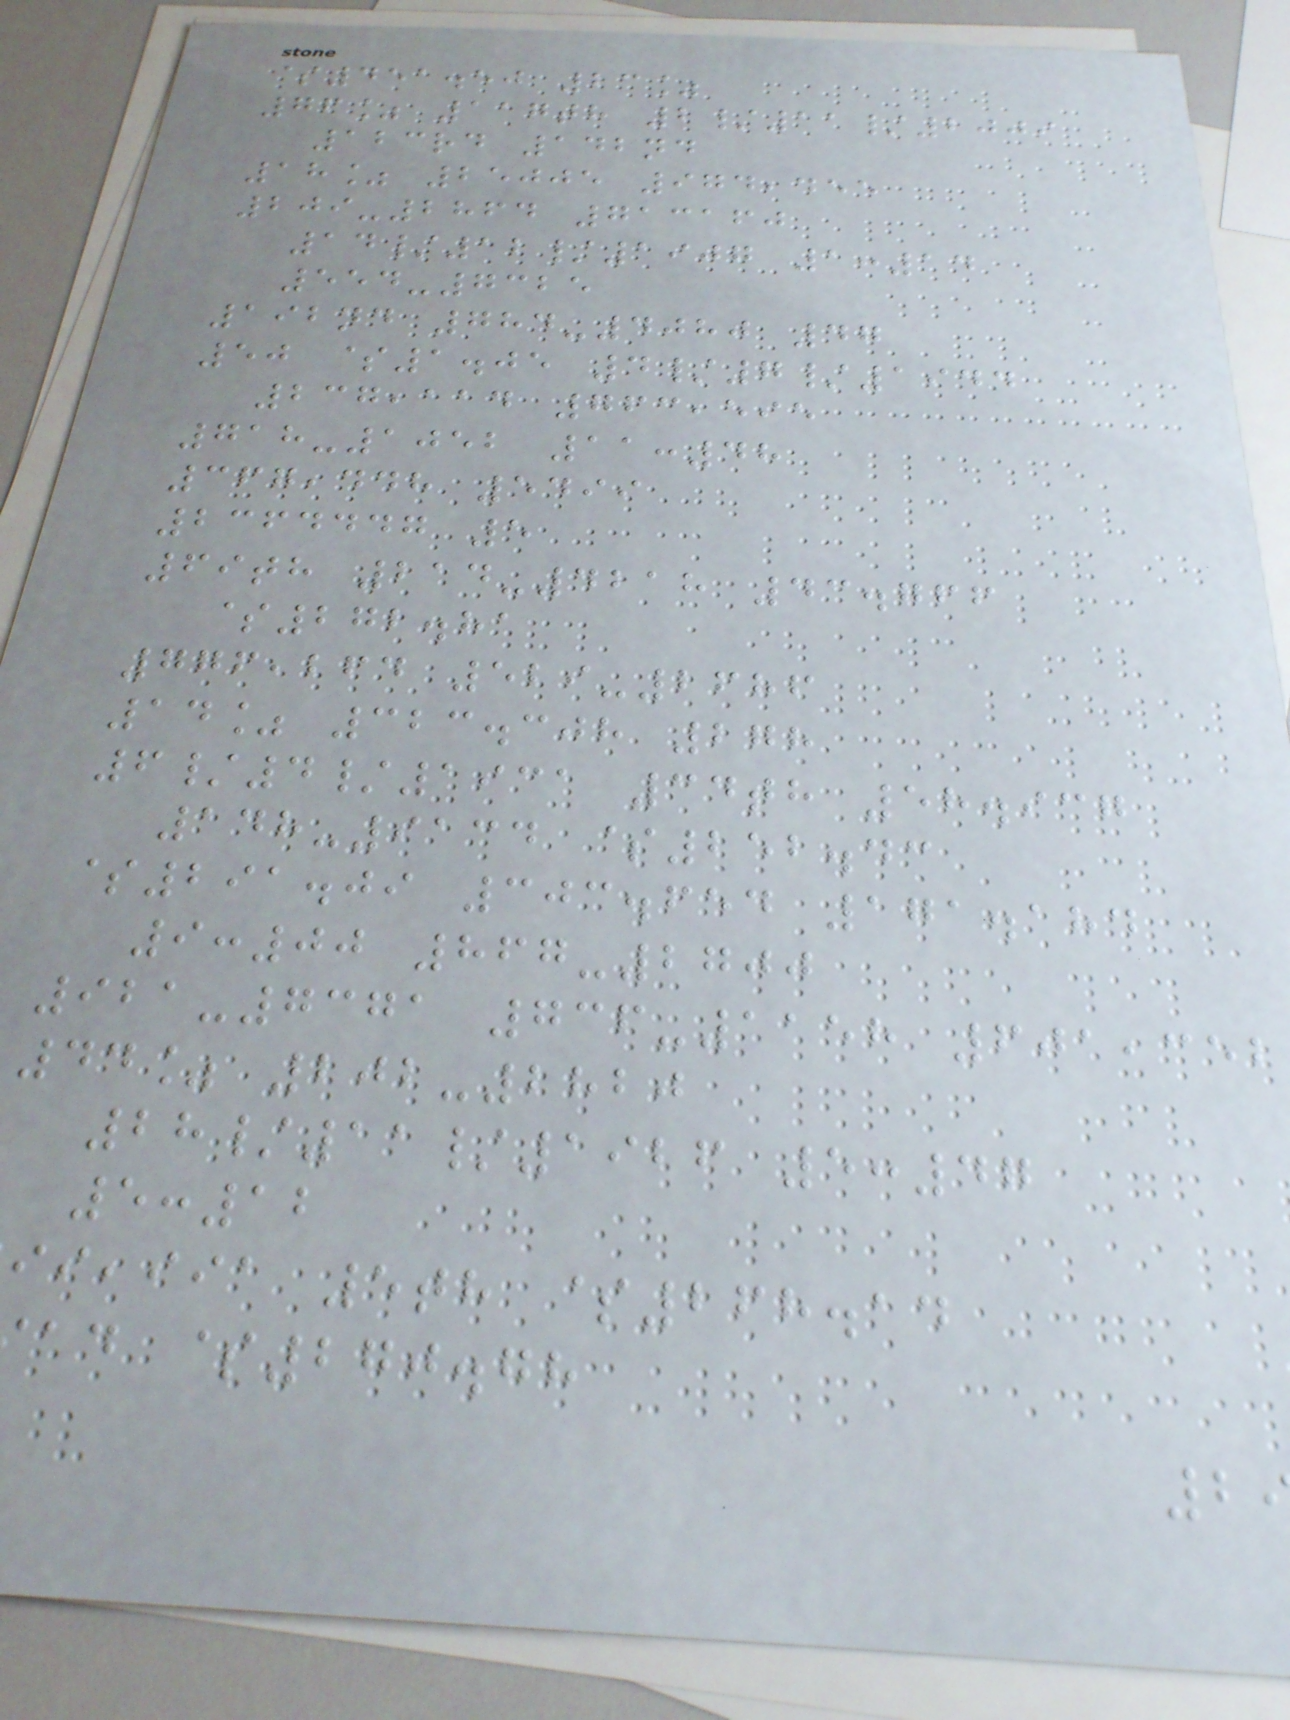$451.50 23%
76% 117th 2/11/2009
123rd 142nd
18% 25005 974,455
209-2864 713160
14/12/1907 1:14
554-7325
192nd 784-4080 47
50 $1.05 4/7/1944
237,114 763,595
718-1052 11:48
367,448 5499
2364447 5
69th 214-4218 43.766
$272.81
776,264 529-2686
14% 323.308 278
6/4/1931 34th 58.937
148-9134 $252.43
$291.09 303.654 171.184
9:00 867-2700
921-7371 736-1158 601,352
44% 202-2820
28/11/1926 5:47
5:12
,iia 5th $268.14
ad $270.78
